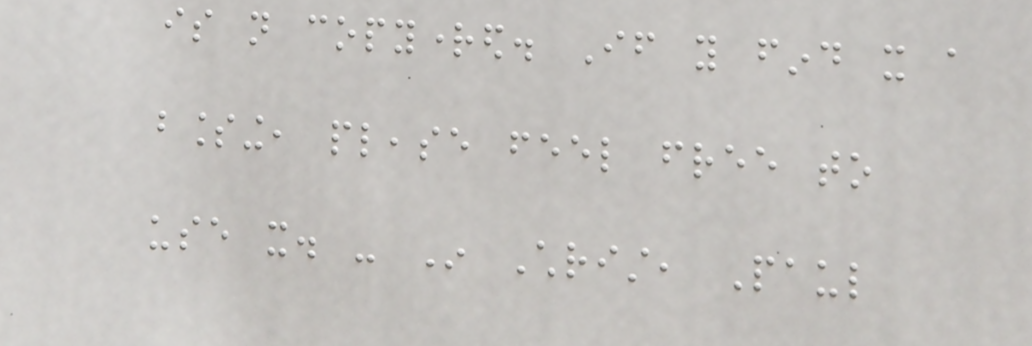is not copyrighted. If you find it a
blessing, please feel free to
use it. - In Christ, Paul
